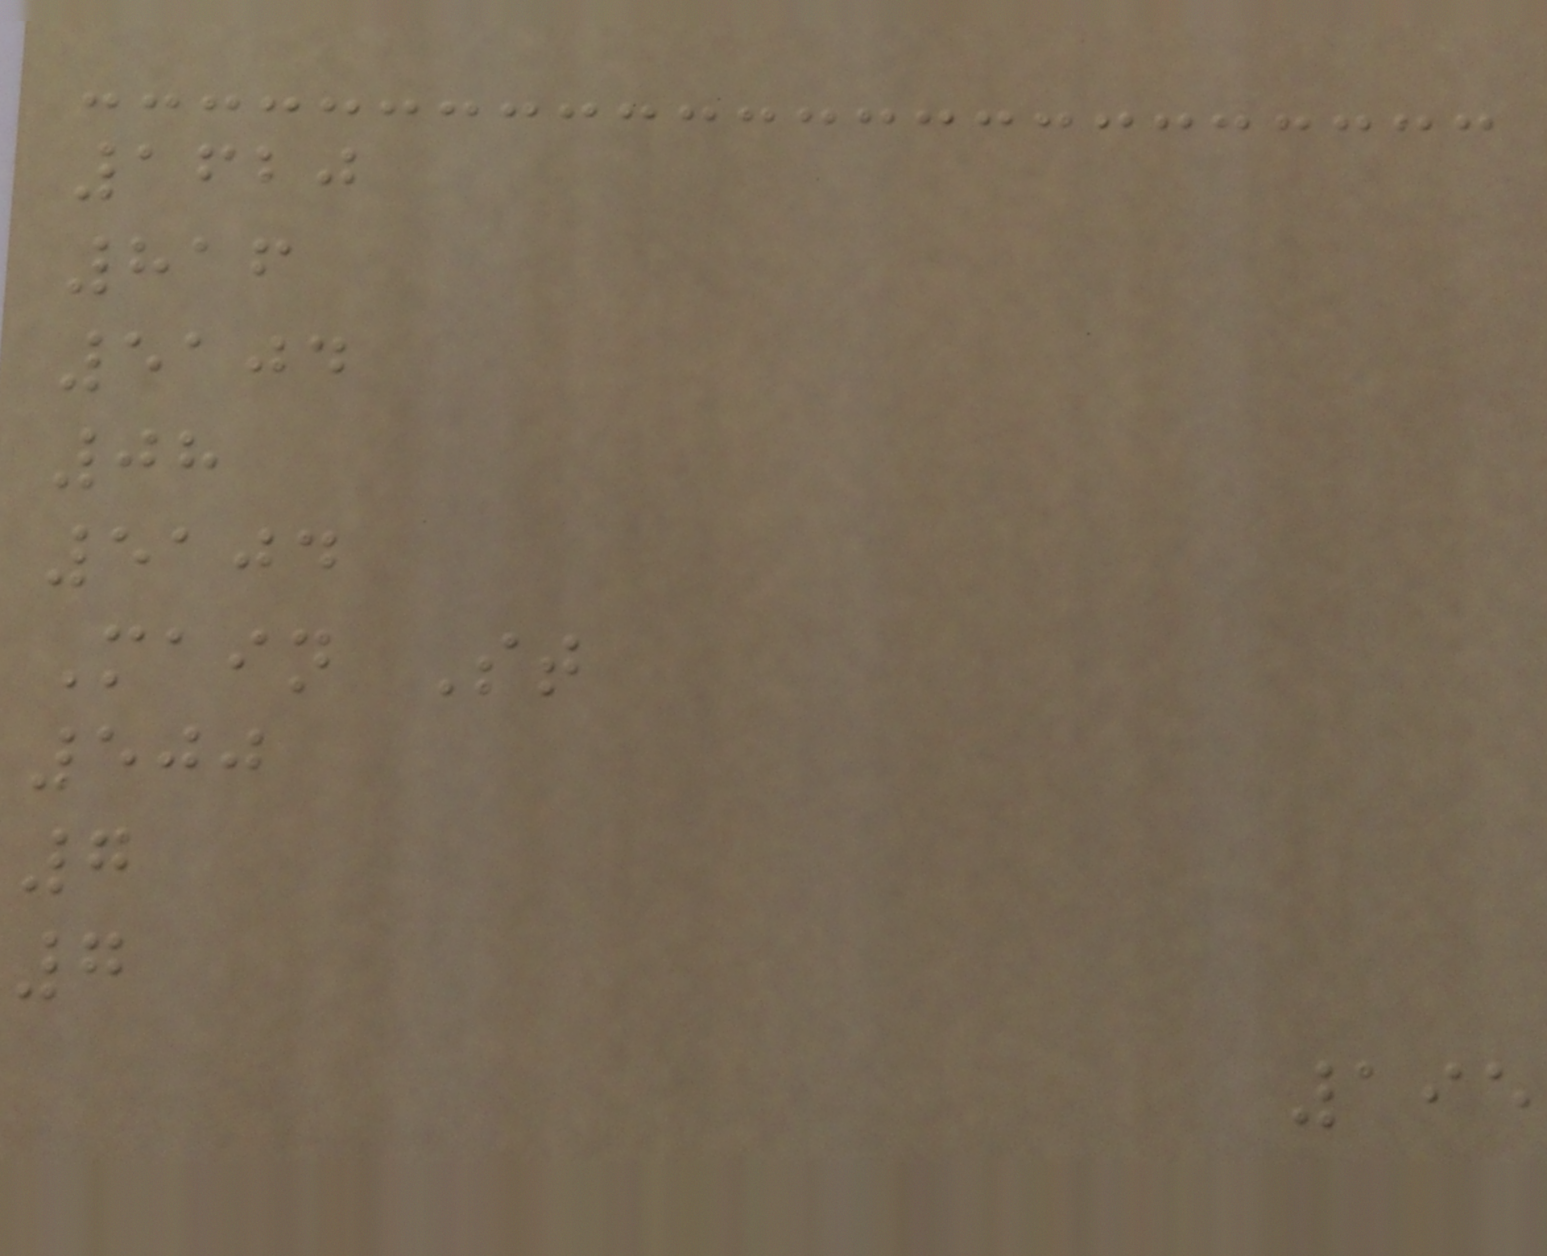1620
816
5104
08
5104
Main St
500
7
7
195
